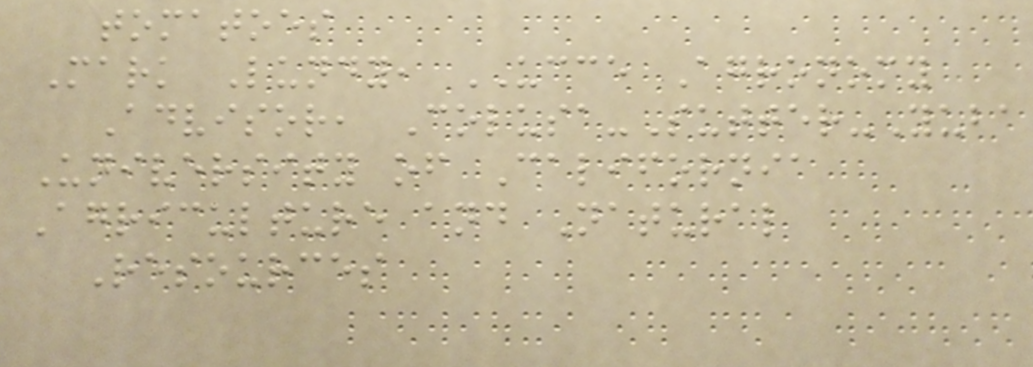tomatoes
Mark Lundy, UCCE Agronomy
Advisor, Colusa-Sutter-Yuba
University of California
Agriculture and Natural
Resources
